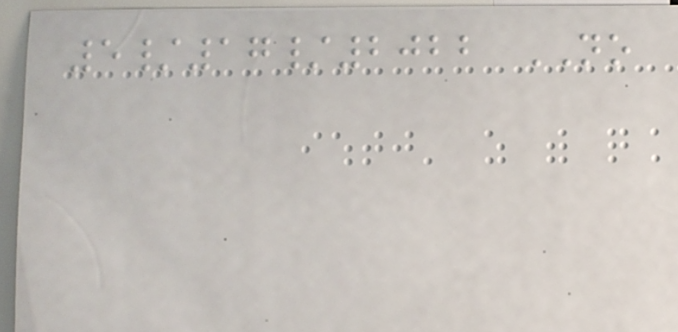5/17/2022 NO
